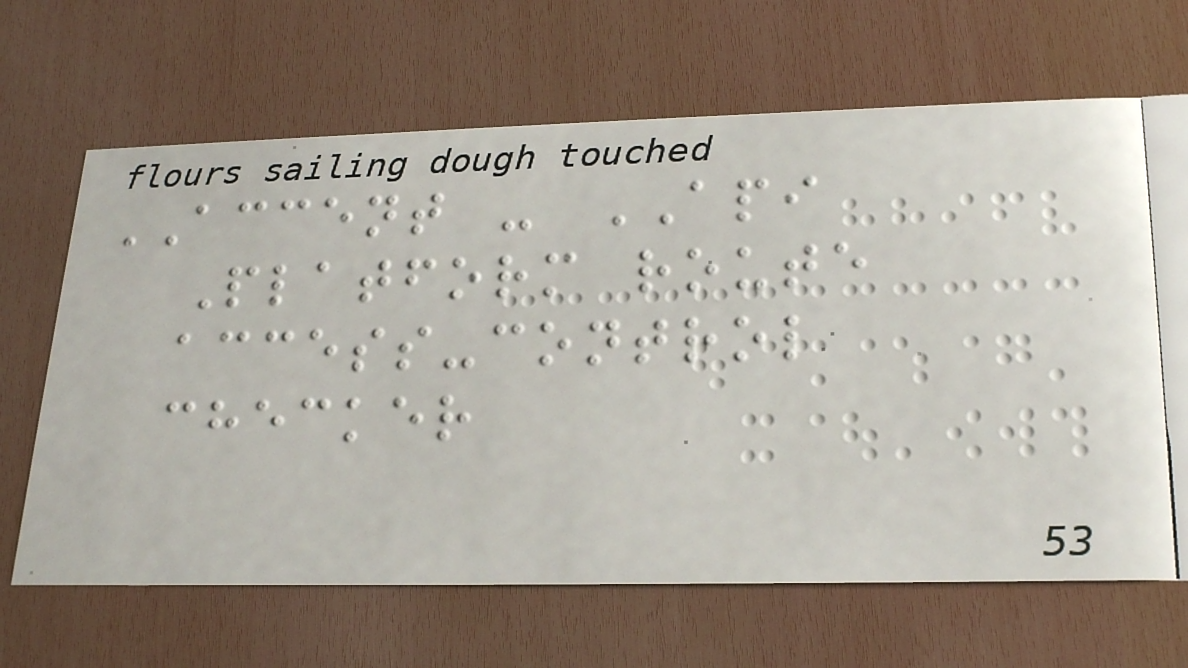ACCENT - API
Platform route
access-control
checker
